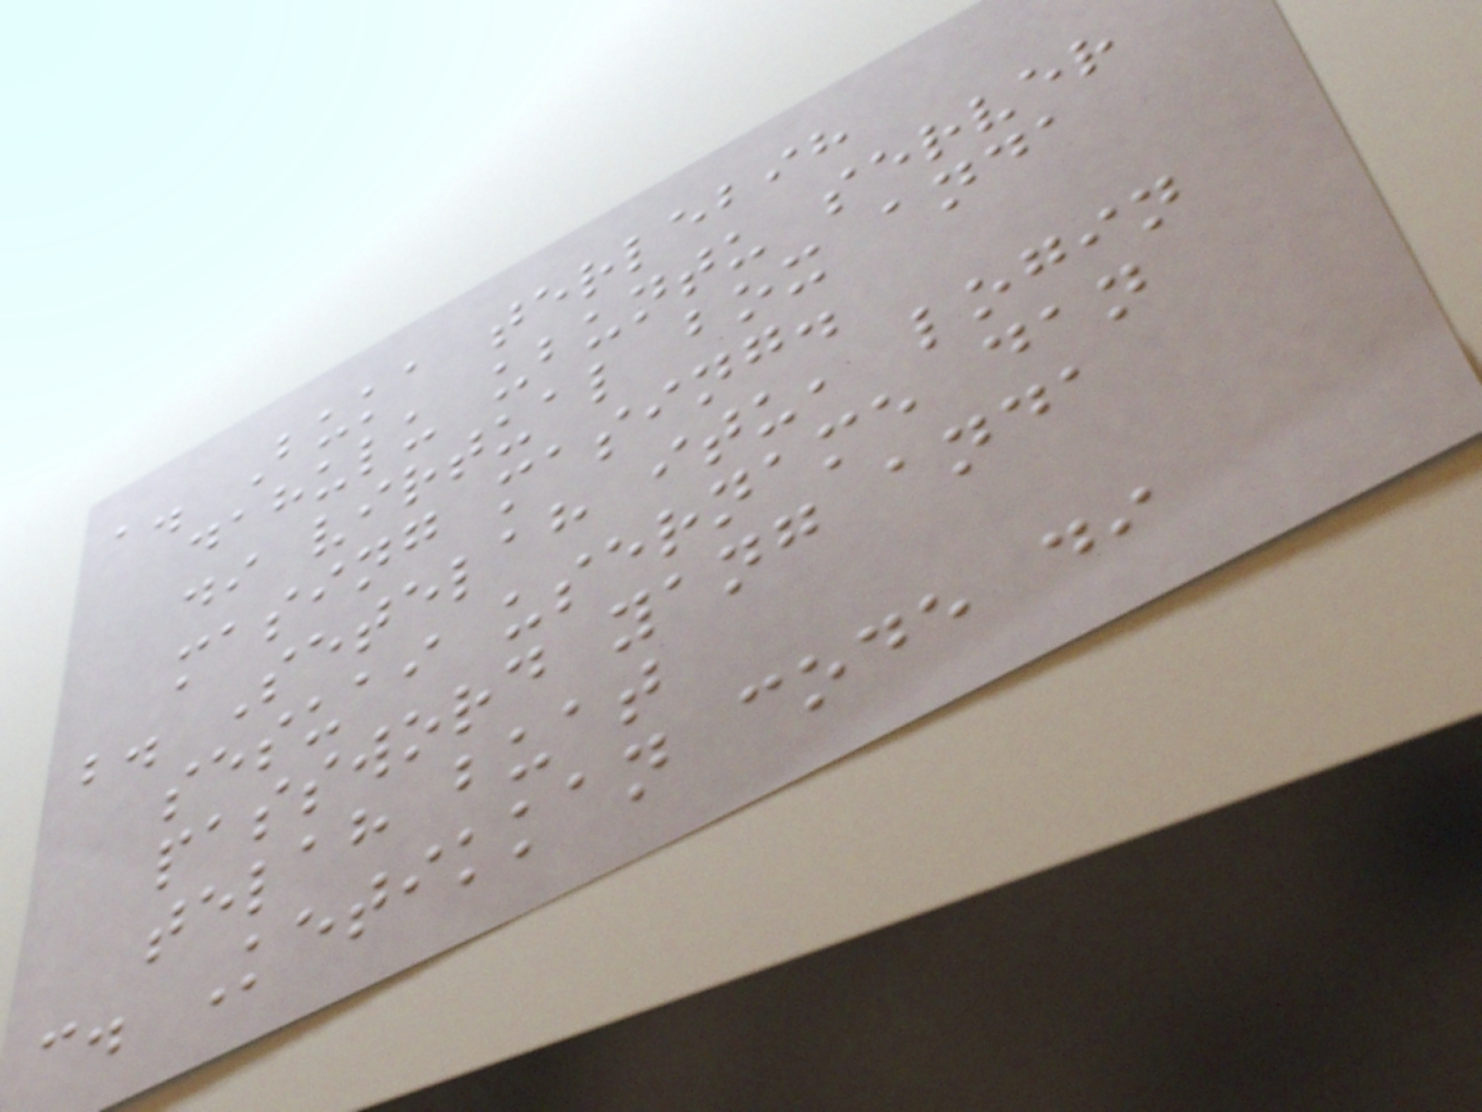a. Buka terlebih
dahulu ubuntu server
di virtual box anda
masing masing.
b. Setelah itu, login
sesuai username dan
password yang anda
telah buat
c. Ketikkan code di
